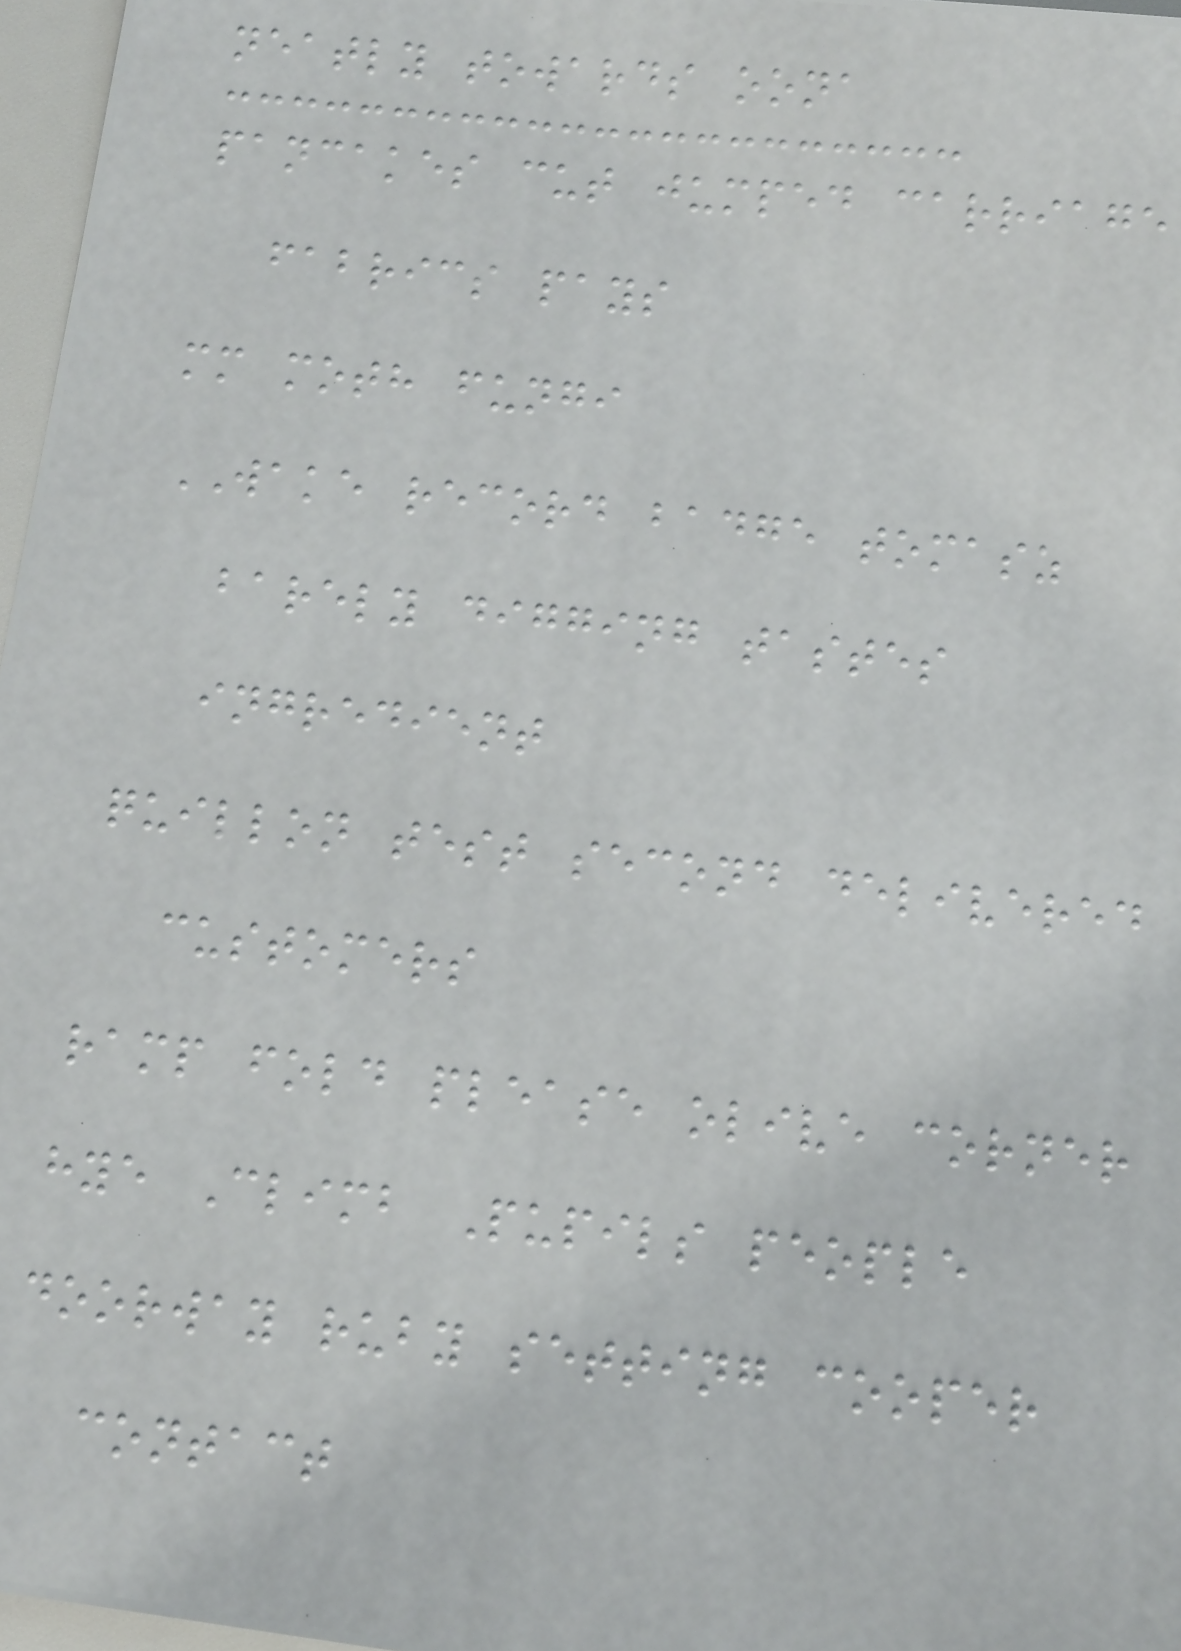neatly towards oona
pancakes cut jumped carriage
fabrics pays
mm moth fungi
WAKE record badge tomasz
barely digging tastes
ingredient
quillon test second delivered
customers
ramp fold please olive corner
hye Climb Pupils people
doorway ruby setting cooper
contact
